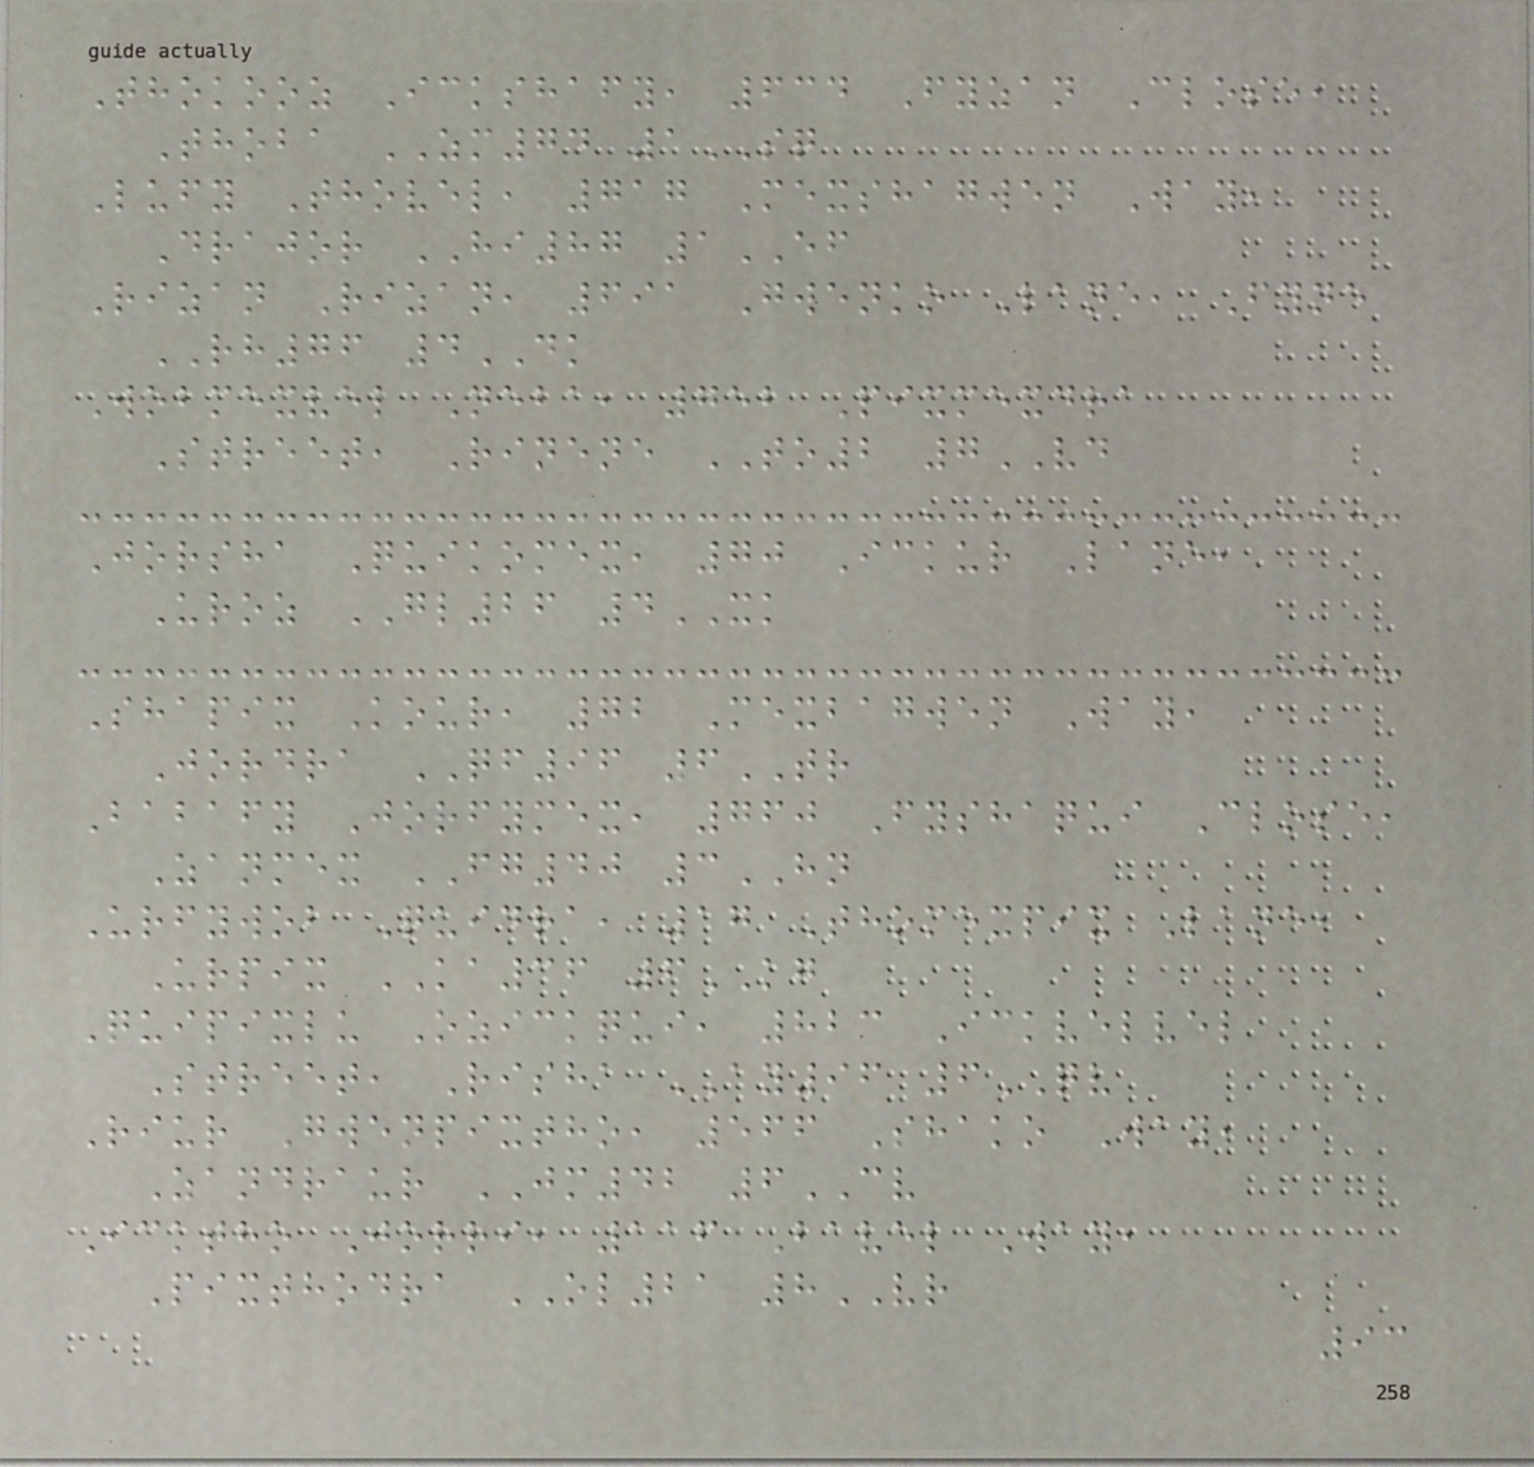Thokooz Ickshafy, 634 Fyzan Close,
Thoba ZM74 1SQ
Lufy Thovel, 717 Mexshagwen Way,
Drajor HI87 1EF
Rizan Rizan, 691 Gwenko Lane, Fyne
RH76 4DK
Wobmexvel Neba, 752 Pixmexdra
Street, Rinene TO2 7VD
Jorsha Quikomex, 70 Ickur Lane,
Uroz GL26 4XK
Shapix Kour, 72 Mexbagwen Way,
Jordra QF96 6TR
Babafy Jorfymex, 760 Fyshaqui Close,
Zanmex FG40 3HN
Urfywob Quidra, 17 Thomexpix Lane,
Urpix KA36 6KG
Quipixlu Ozickqui, 823 Ickvelvel
Street, Risha AY96 6QV
Riur Gwenpixtho, 566 Shako Way,
Zandraur JM42 6CV
Icktho Jorri, 116 Bavel Way,
Pixthodra OL21 8VR
93
